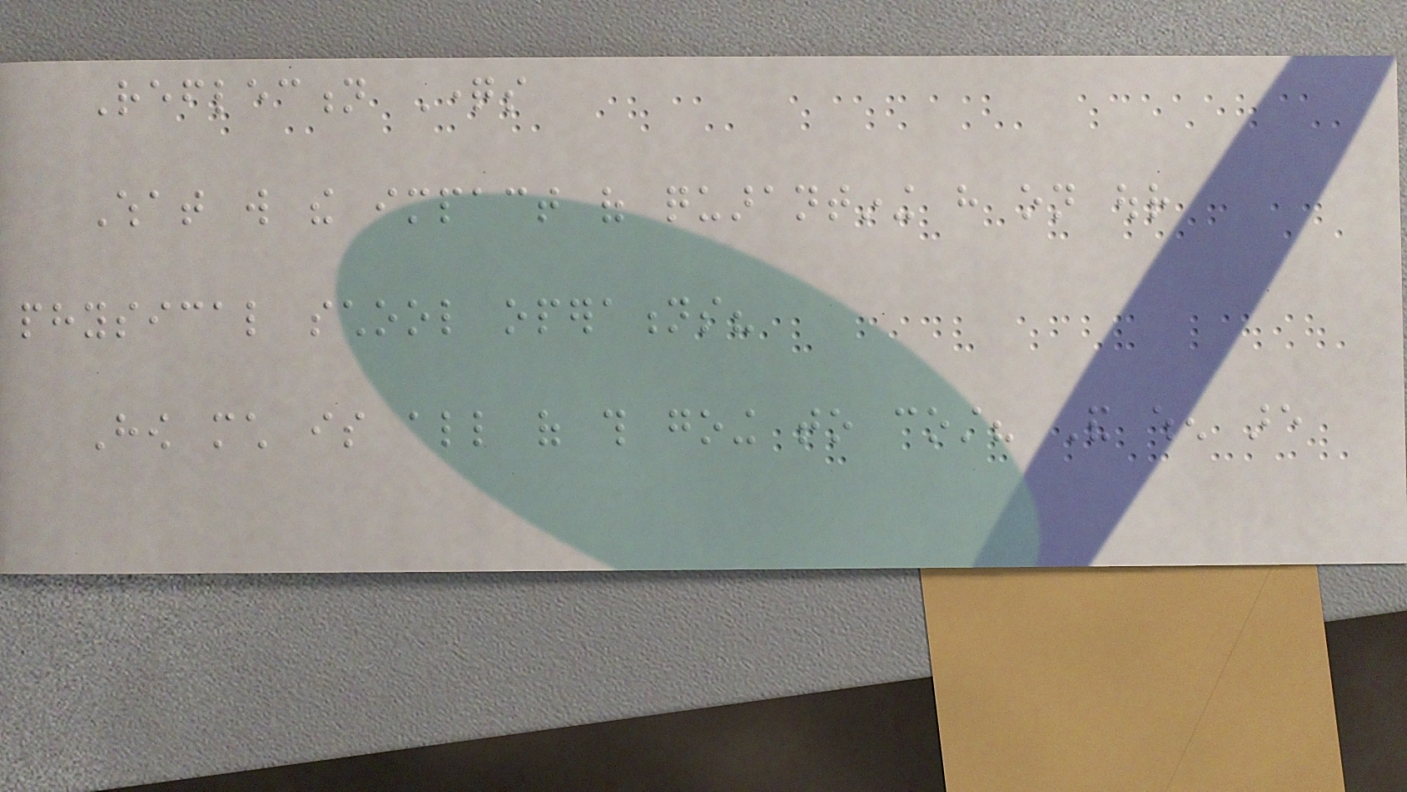Reflection Questions
What will the impact of quarantining have on our
physical school operations?
How much is all of this going to cost? And when are
